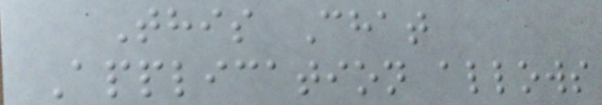This Chat
Application allows
